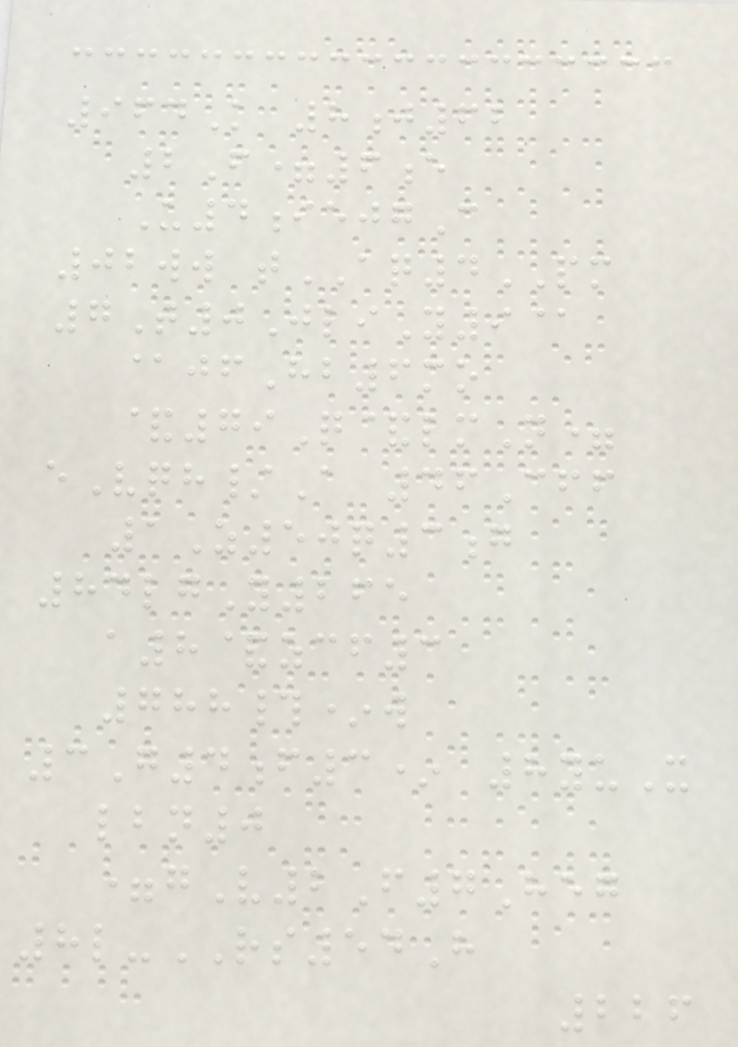964K 8j62
2F=6e
U4iejgC
02ww tAQ4PM
7T0JliY9@
@jfHb6mo
&79Q&lmN=
eVqh/A 46Cff
1Z50q3g
84lgY265
a8&zcf3
788#*w
3G4f3* 8yuX
lbn0
=gV2F7Heg
8l-RS54H
226
